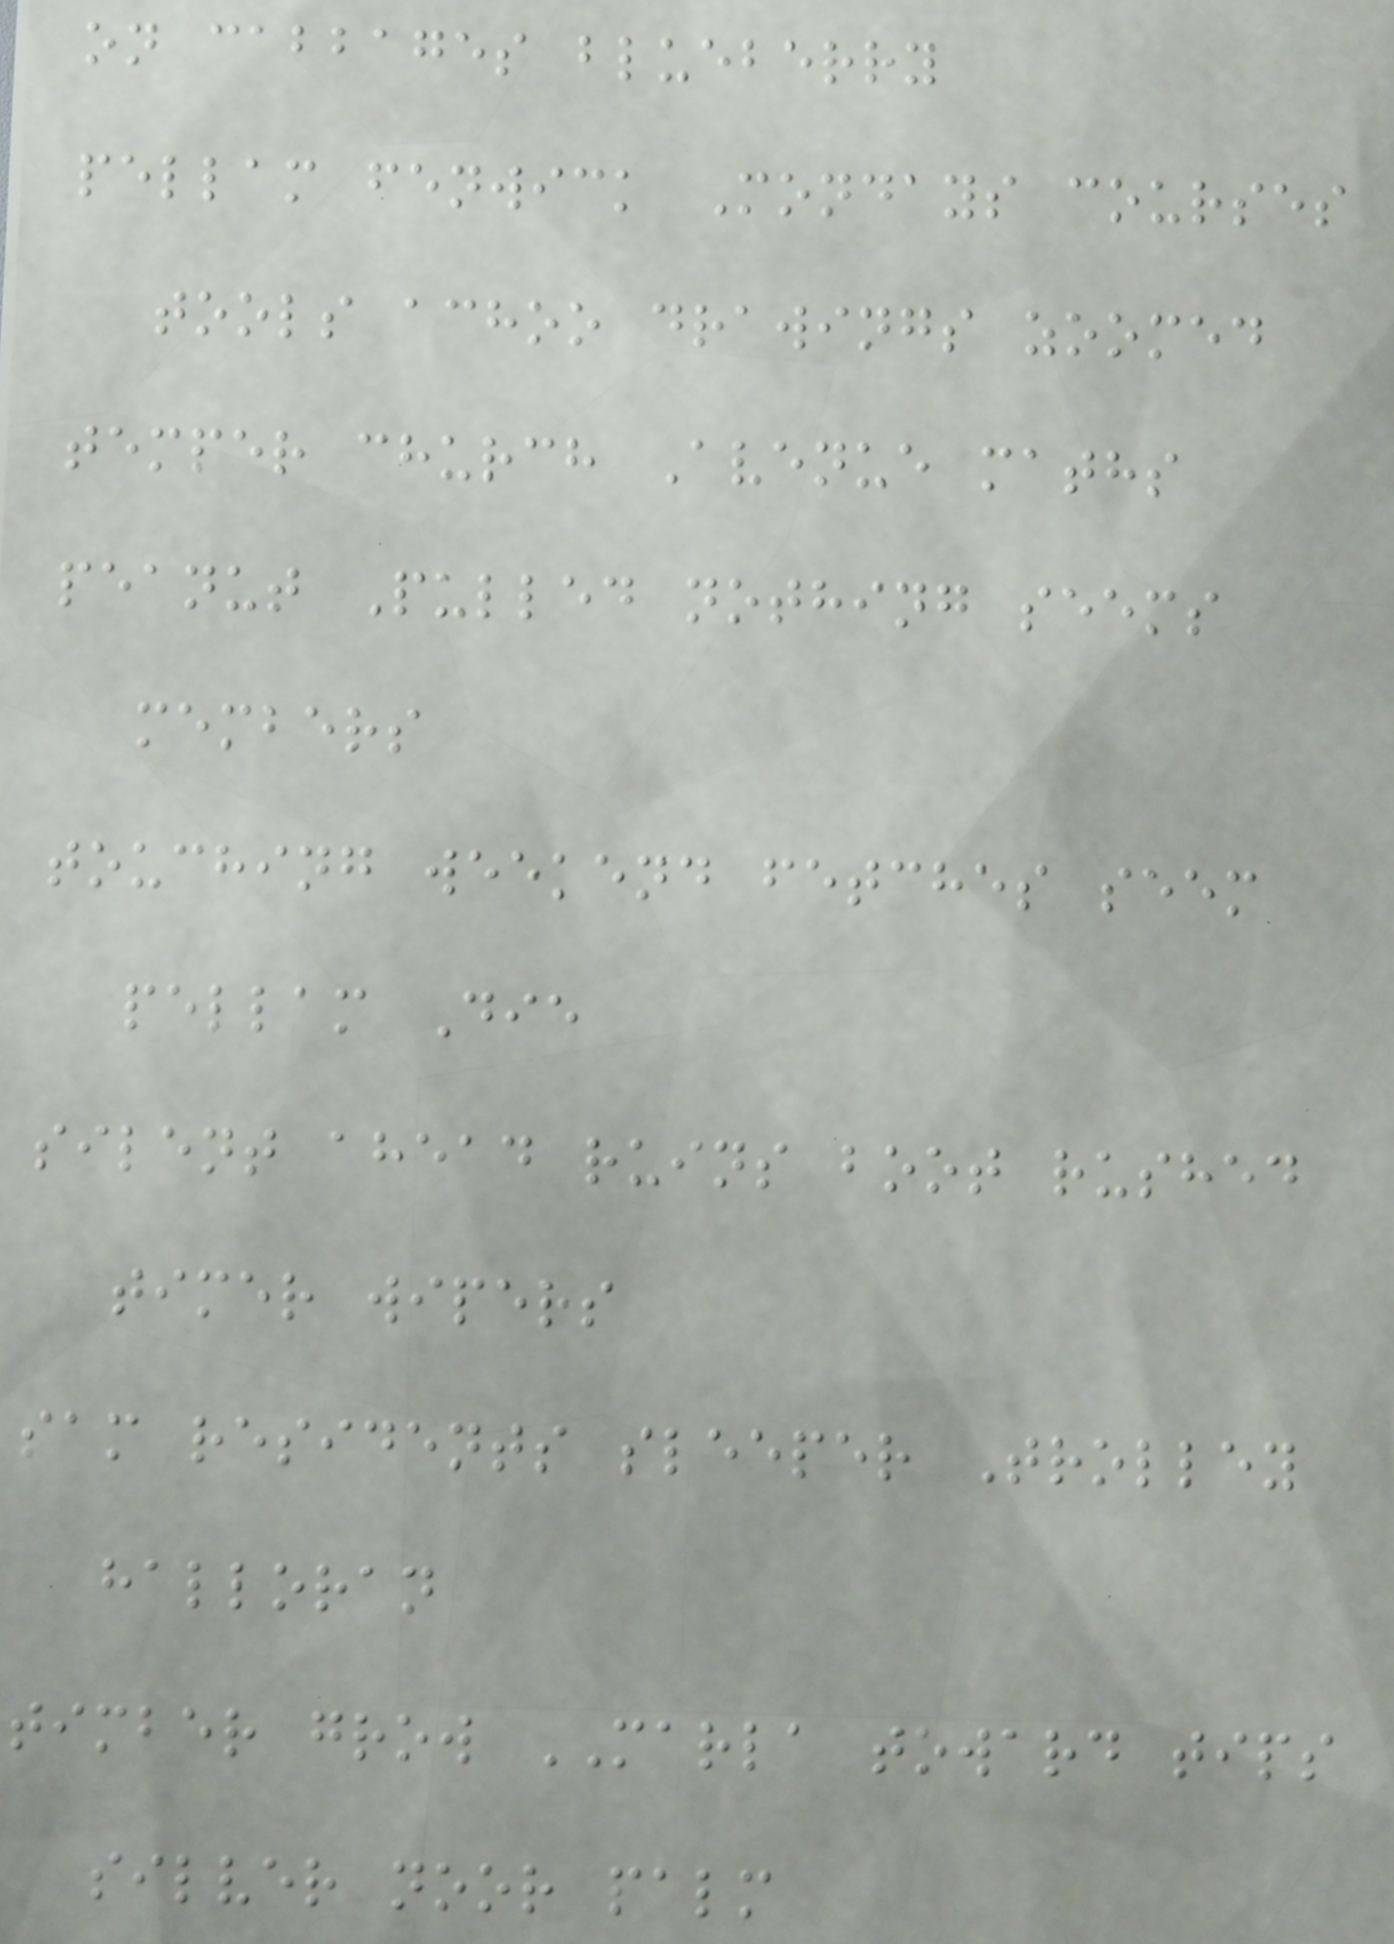on cabbages blueberry
pellam fenwick Mondays courses
tools achoo drawings zoomed
temper church Avenue maths
peanut Pulled nothing seems
members
touching weekend fetches seem
pellam Die
silent ahead ruins boot rushed
timer wipers
sam residents sleeper Trolley
halloran
timber grow MARLA toward tips
silver noor palm
